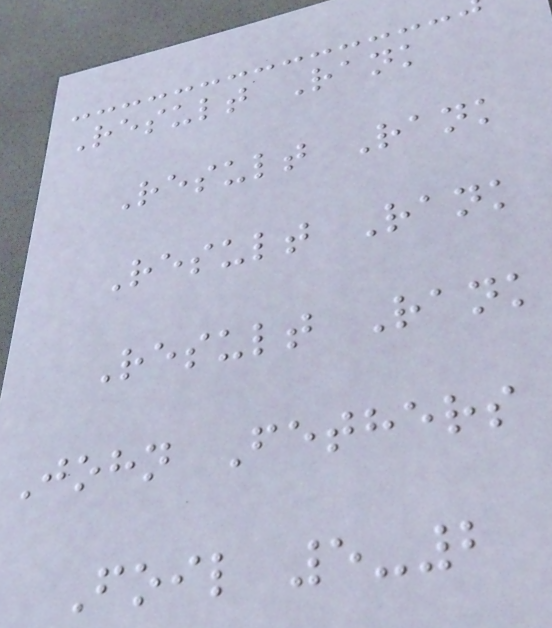Result Rank
Result Rank
Result Rank
Result Rank
John Fethers
Foil 5-2
